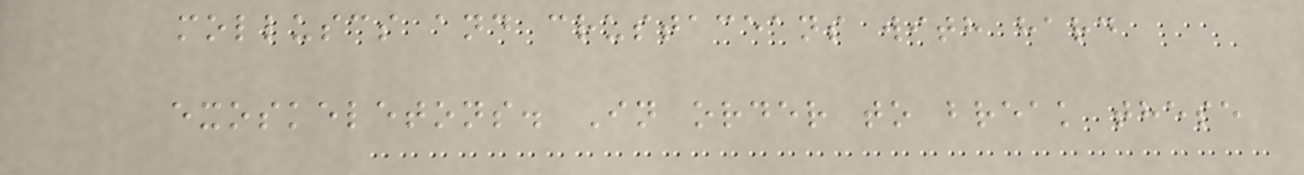molluscs and crustaceans with hard
exoskeletons. In order to break these
